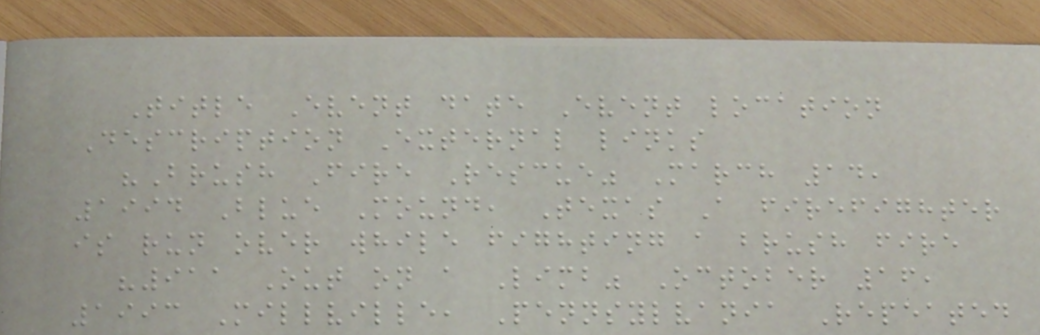Title Event date Event location
Description External links
"Brush Fire Rescue" March 14,
1994 Blue Mound, Texas A firefighter
is run over while fighting a brush fire
"911 Out on a Limb" October 16,
1993 Millville, Pennsylvania Repeated
